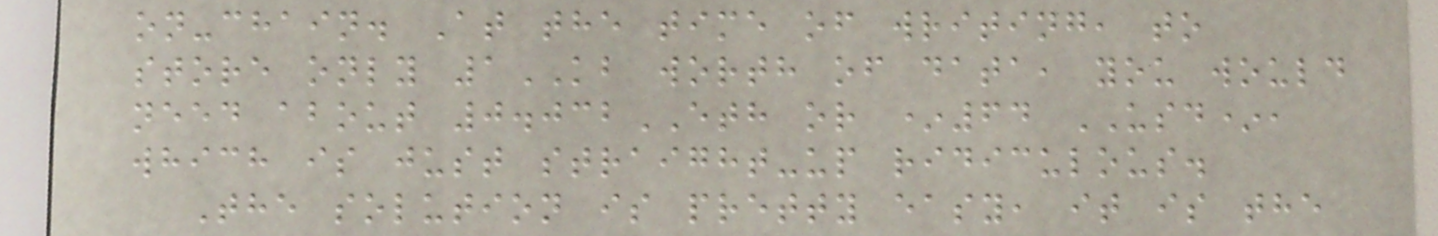on-chain. At the time of writing, to
store only 1KB worth of data, you would
need about 0.032ETH or *64 USD*,
which is just straight-up ridiculous.
The solution is pretty easy, it is the
